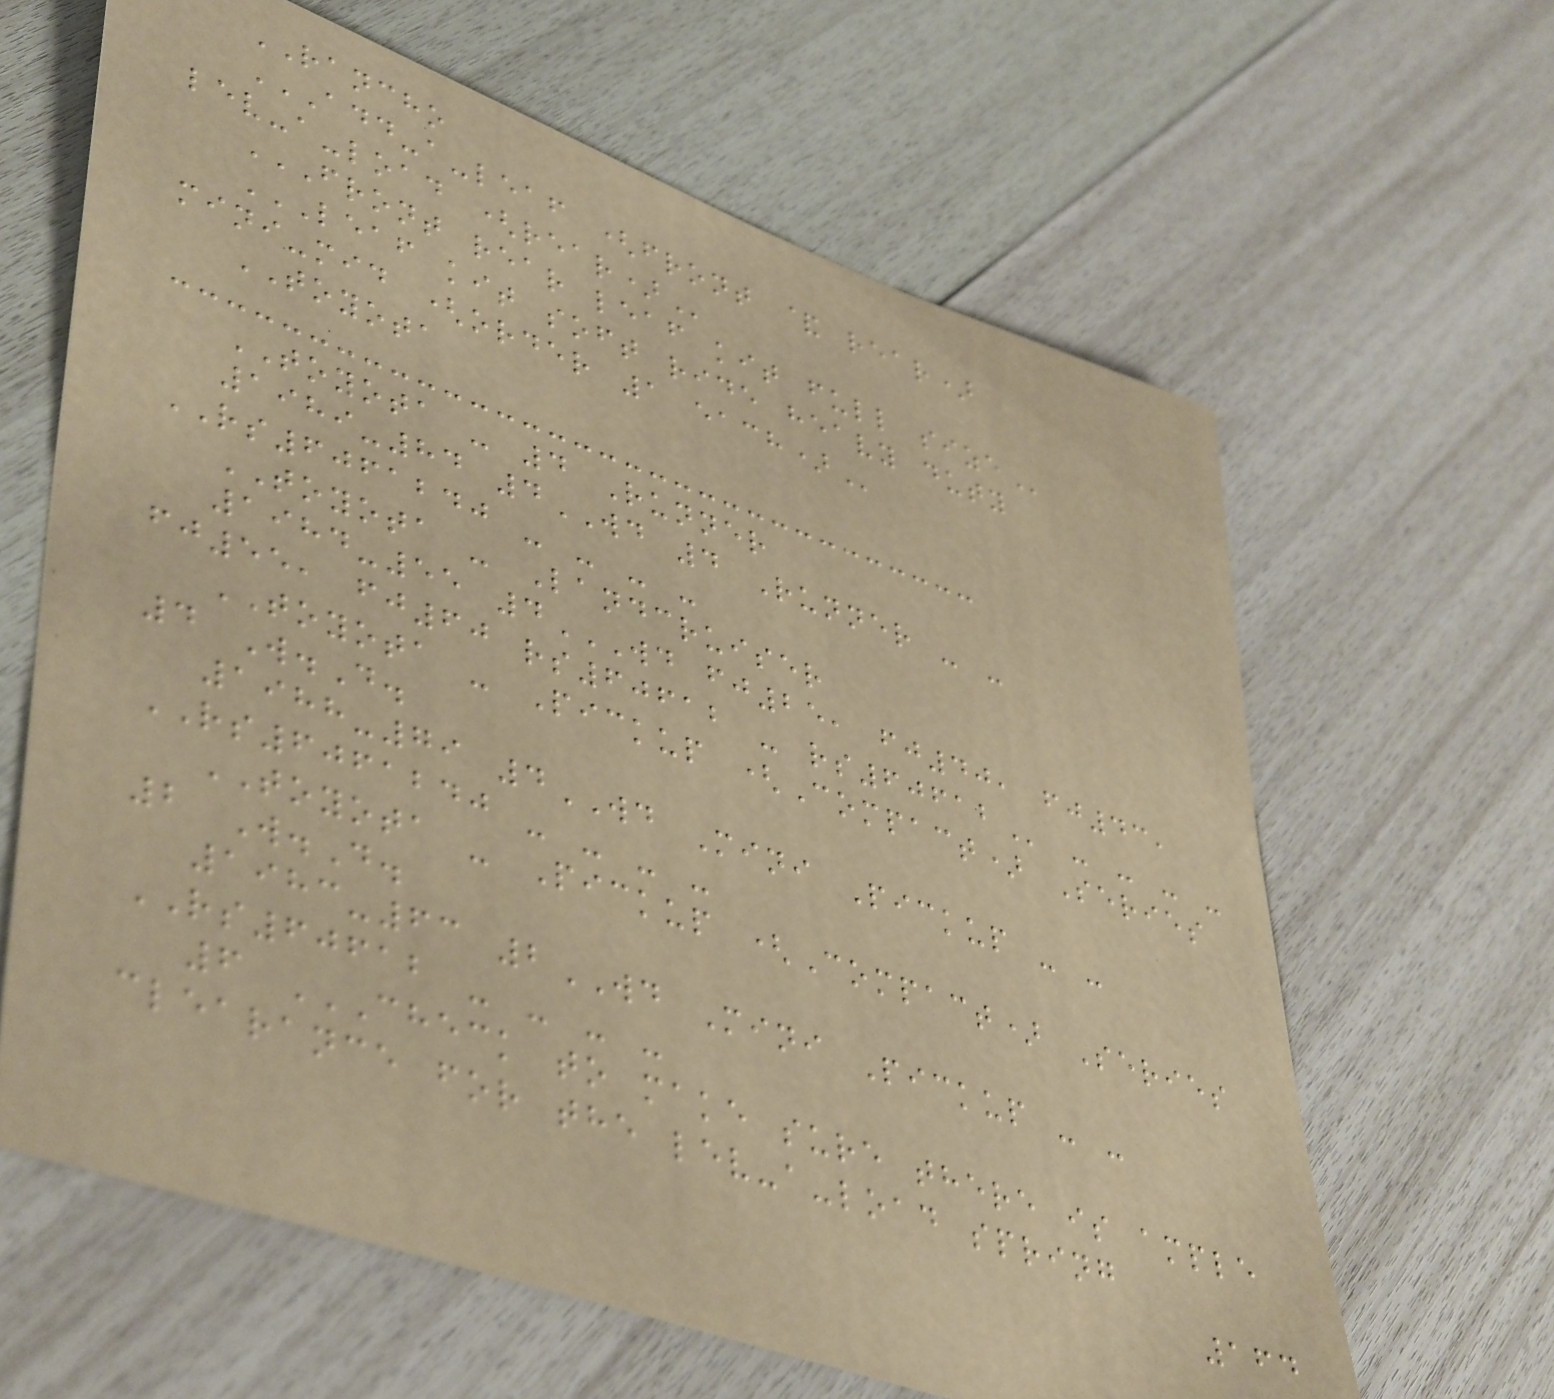RANCHO
ADD-A-LEAF (FRONT & REAR)
LEV-A-LOAD (REAR)
FRONT REAR LEAF KIT FULL SIZE
LEAF KIT SOFT RIDE HEAVY DUTY
MINI-MID (ORDER 1 EACH)
TOYOTA
TOYOTA - 4 Runner
1989-84 4WD 4 Runner - -
RS6061240 - - - -
TOYOTA - Landcruiser
1984-55 4WD FJ25, FJ40, FJ43,
FJ55, FJ60 RS60612 - RS60612 - - - -
TOYOTA - Pickup (Compact) Series
4 W.D.
1988-79 4WD Mini Pickup - -
RS6061240 - - - -
TOYOTA - Pickup (Compact) Series
2 W.D.
1983-63 2WD Mini Pickup - -
RS60612 - - - -
6 CHECK TO MAKE SURE THERE IS AMPLE
CLEARANCE FOR THE LEV-A-LOAD SPRING
164
